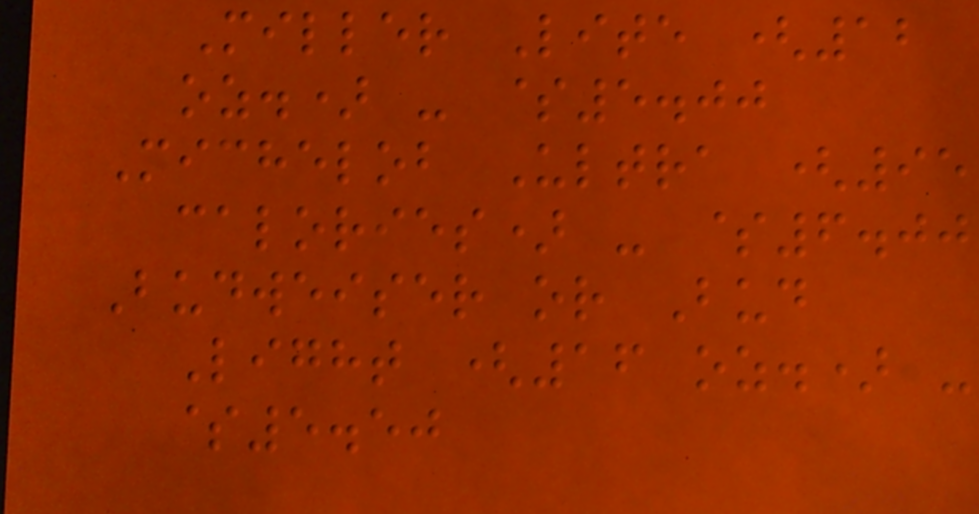Miller Lite (12
oz.) - $5.00
Michelob Ultra (95
calories) - $6.00
Budweiser or Bud
Light (16 oz.) -
$5.50
